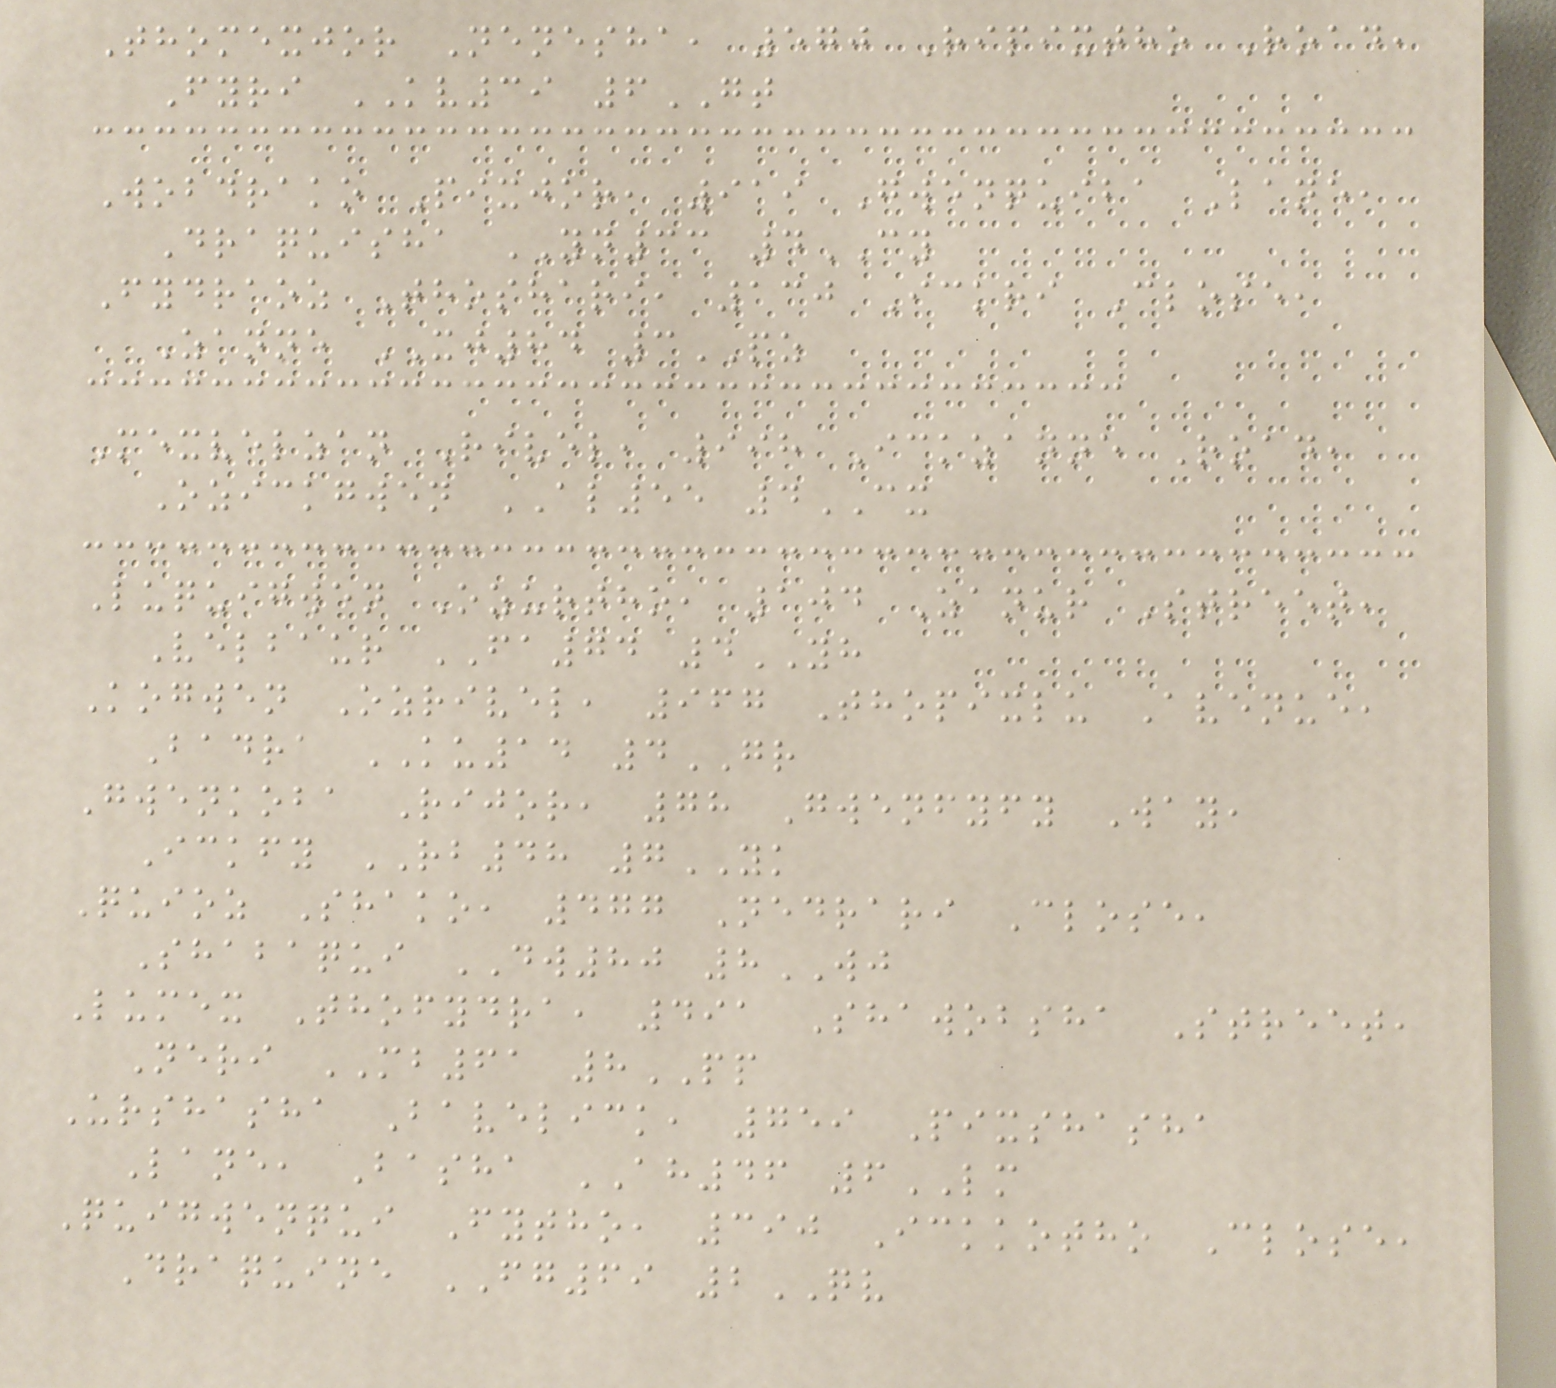Thomexjor Nenesha, 570 Ripixtho Road,
Fyri KV39 6GT
Wobdrako Pixjor, 919 Gwenquiba Lane,
Draquisha YN33 4CY
Fydraoz Thoshari, 130 Ickri Close,
Zanne XJ84 3PZ
Mexvelzan Rivel, 998 Ickzanne Road,
Ozickgwen AL55 4CX
Luquigwen Ozurtho, 104 Zanur Street,
Velbaur FA74 4YH
Kogwen Ozrivel, 967 Thopixlu Avenue,
Badra KU14 4GR
Gwenkoba Rijor, 78 Gwenfyfy Way,
Ickfy RB48 7YK
Quioz Shako, 477 Nedrari Close,
Shabaqui DW80 8WJ
Lumex Thofydra, 491 Shawobsha Street,
Neri MB61 8PP
Urshasha Bavelick, 759 Pixshasha
Lane, Basha AH46 6LM
Quigwenqui Fytho, 390 Ickkotho Close,
Draquine FG69 2QV
